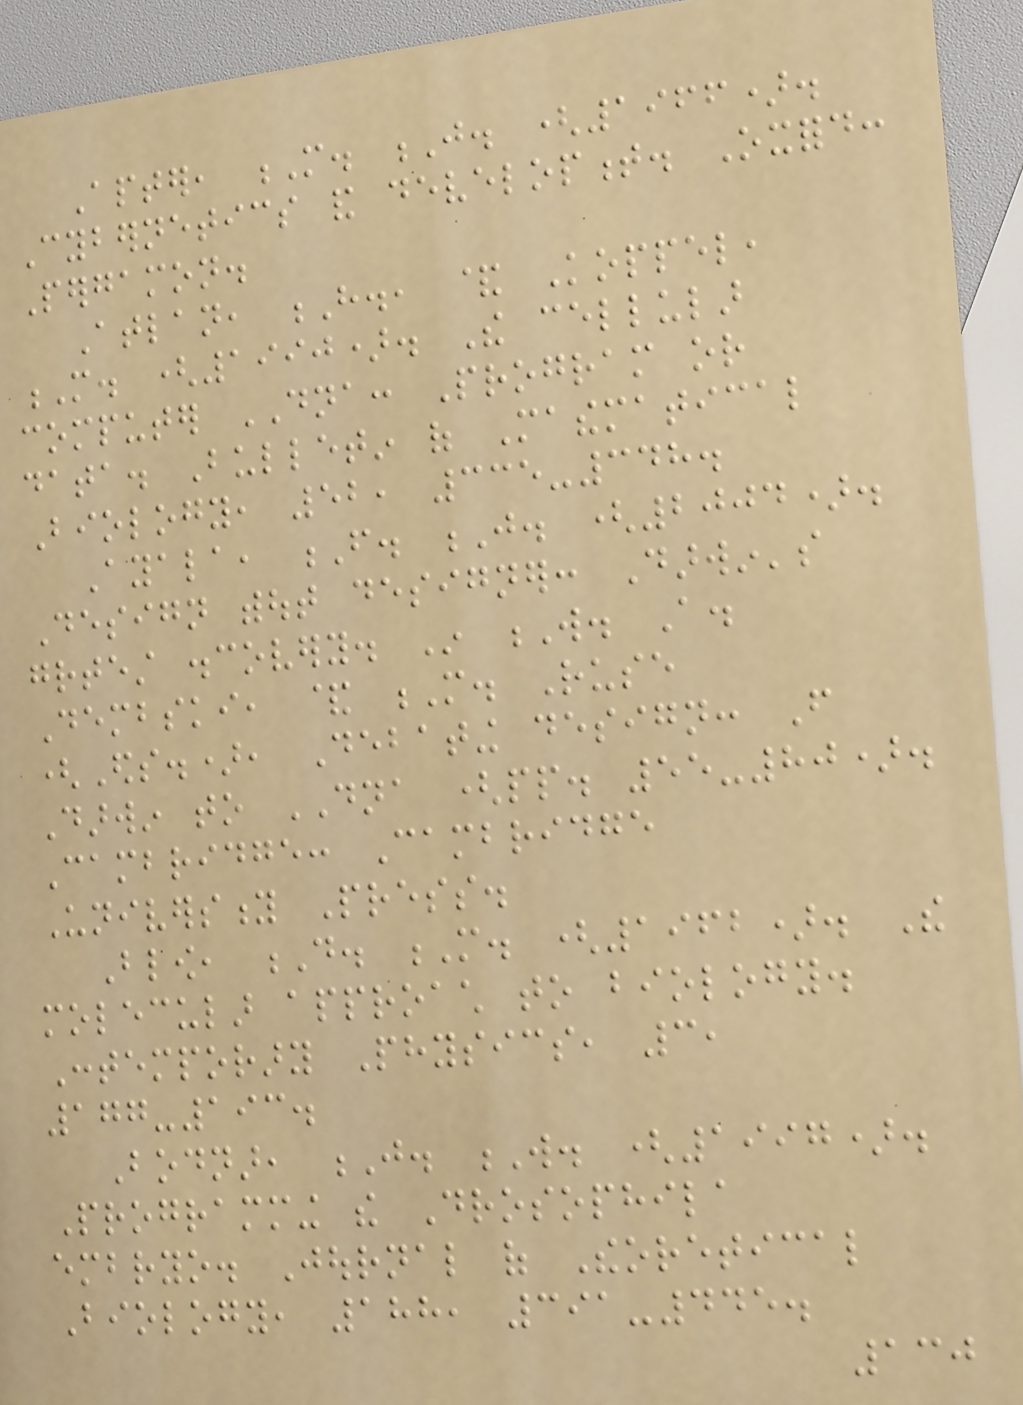Apter, M. J. (1966).
Cybernetics and development. Oxford:
Pergamon.
Atlan, H., & Koppel,
M. (1990). The cellular
computer DNA: Program or
data. Bulletin of Mathematical
Biology, 52, 335-348.
Ayala, F. J. (2004).
Design without designer: Darwin's
greatest discovery. In W. A.
Dembski, & M. Ruse
(Eds.), Debating design: From
Darwin to DNA (pp. 55-80).
Cambridge: Cambridge
University Press.
Blow, D. M. (1962). The
molecular approach to biology.
Contemporary Physics, 3,
177-193.
Bodnar, J. W. (1997).
Programming the Drosophila
embryo. Journal of Theoretical
Biology, 188, 391-445.
130
